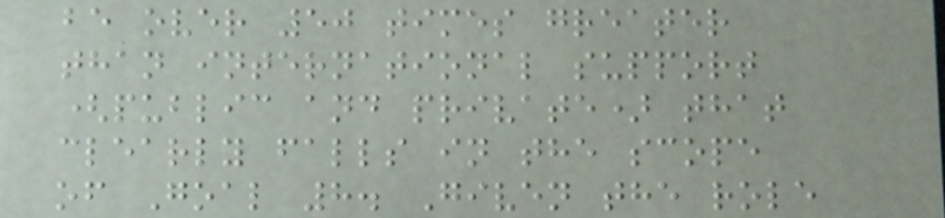be over 50 times greater
than international support
(public and private) that
clearly falls in the scope
of Goal 8. Given the role
